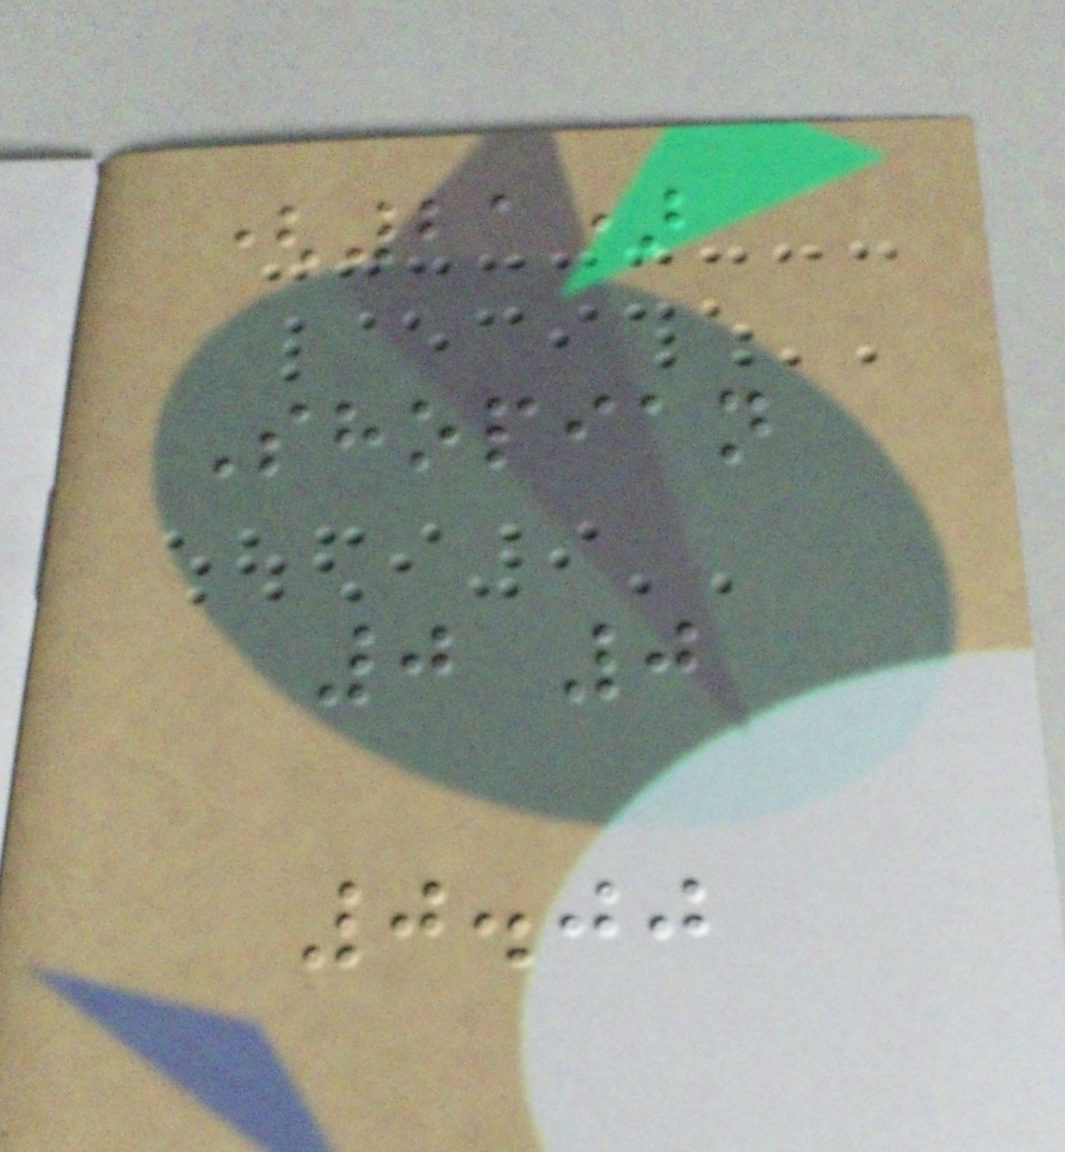(21)
Shopian
0 0
0.00
